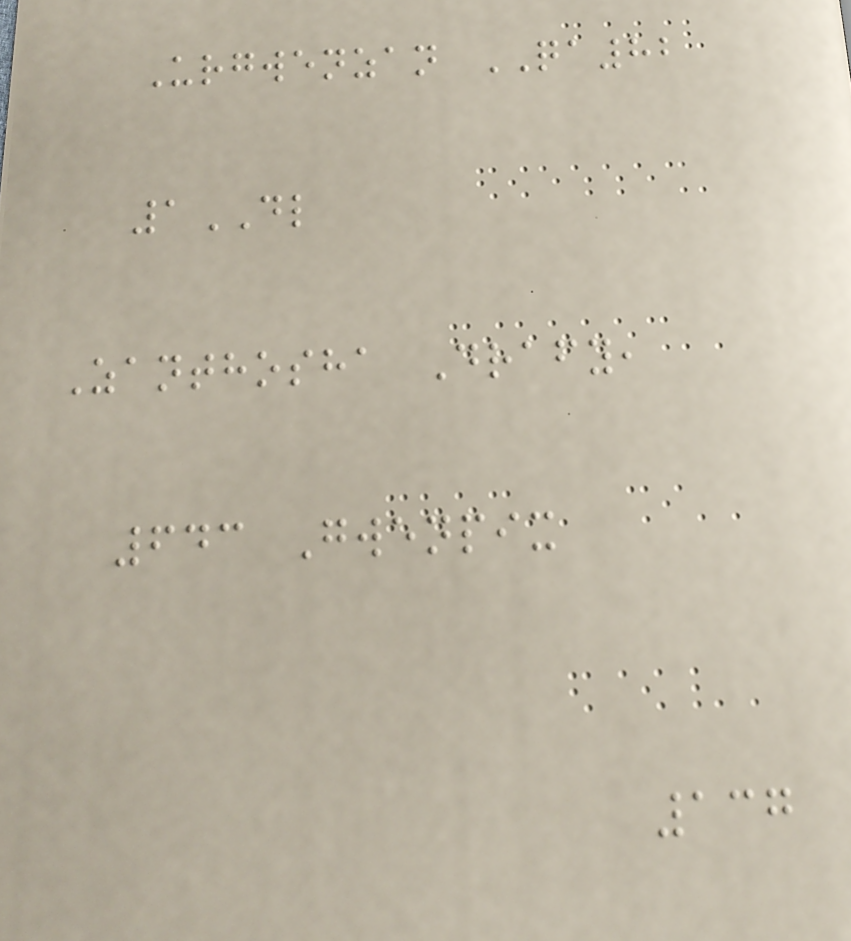Urgwenzan QA82
1DL
Zanthosha Drafy,
643 Gwenpix
137
